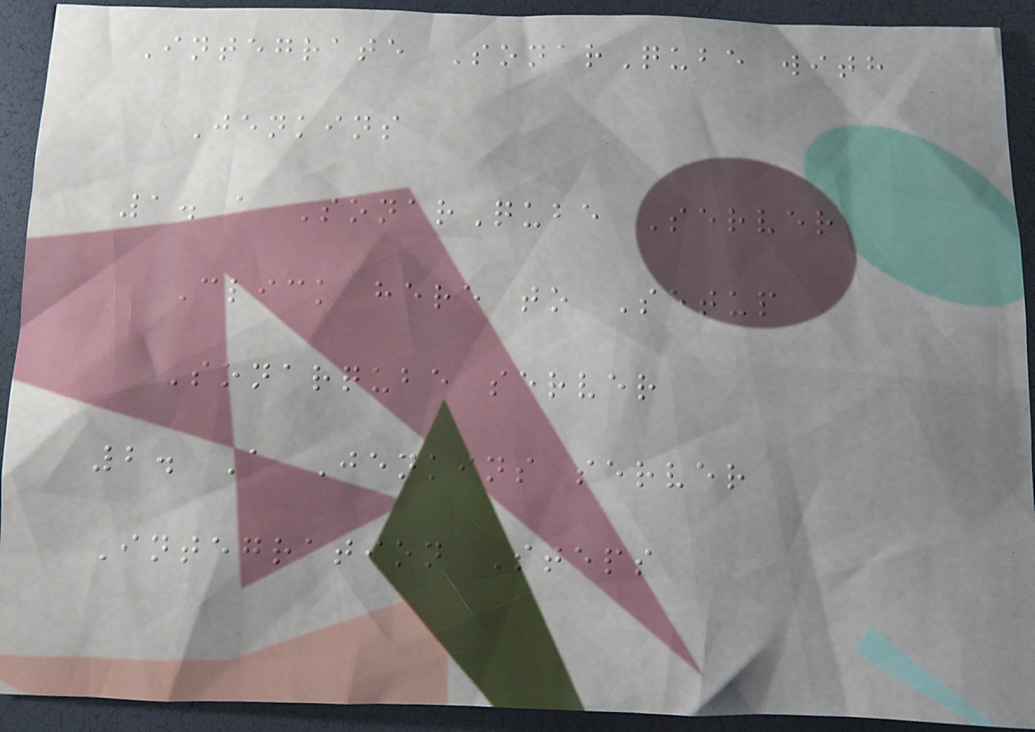Integrate SonarQube with
Jenkins
1. a SonarQube Server
Click here to Setup
Sonarqube server
2. A Jenkins server
Integration Steps
